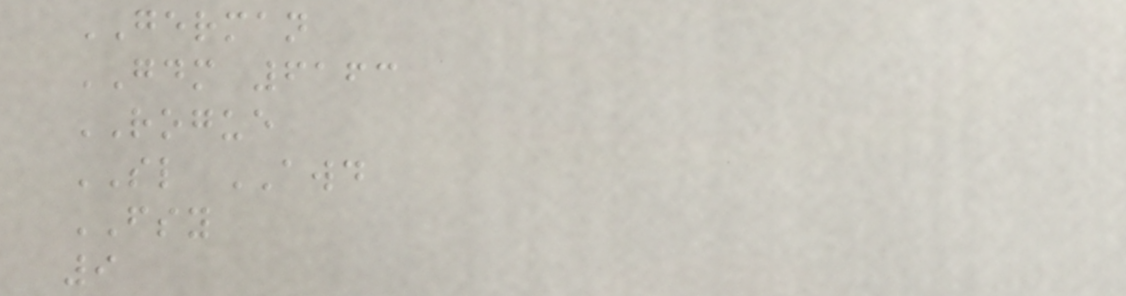GERMAN
GDM 6163
ROGUE
SL AWD
FSY
9
